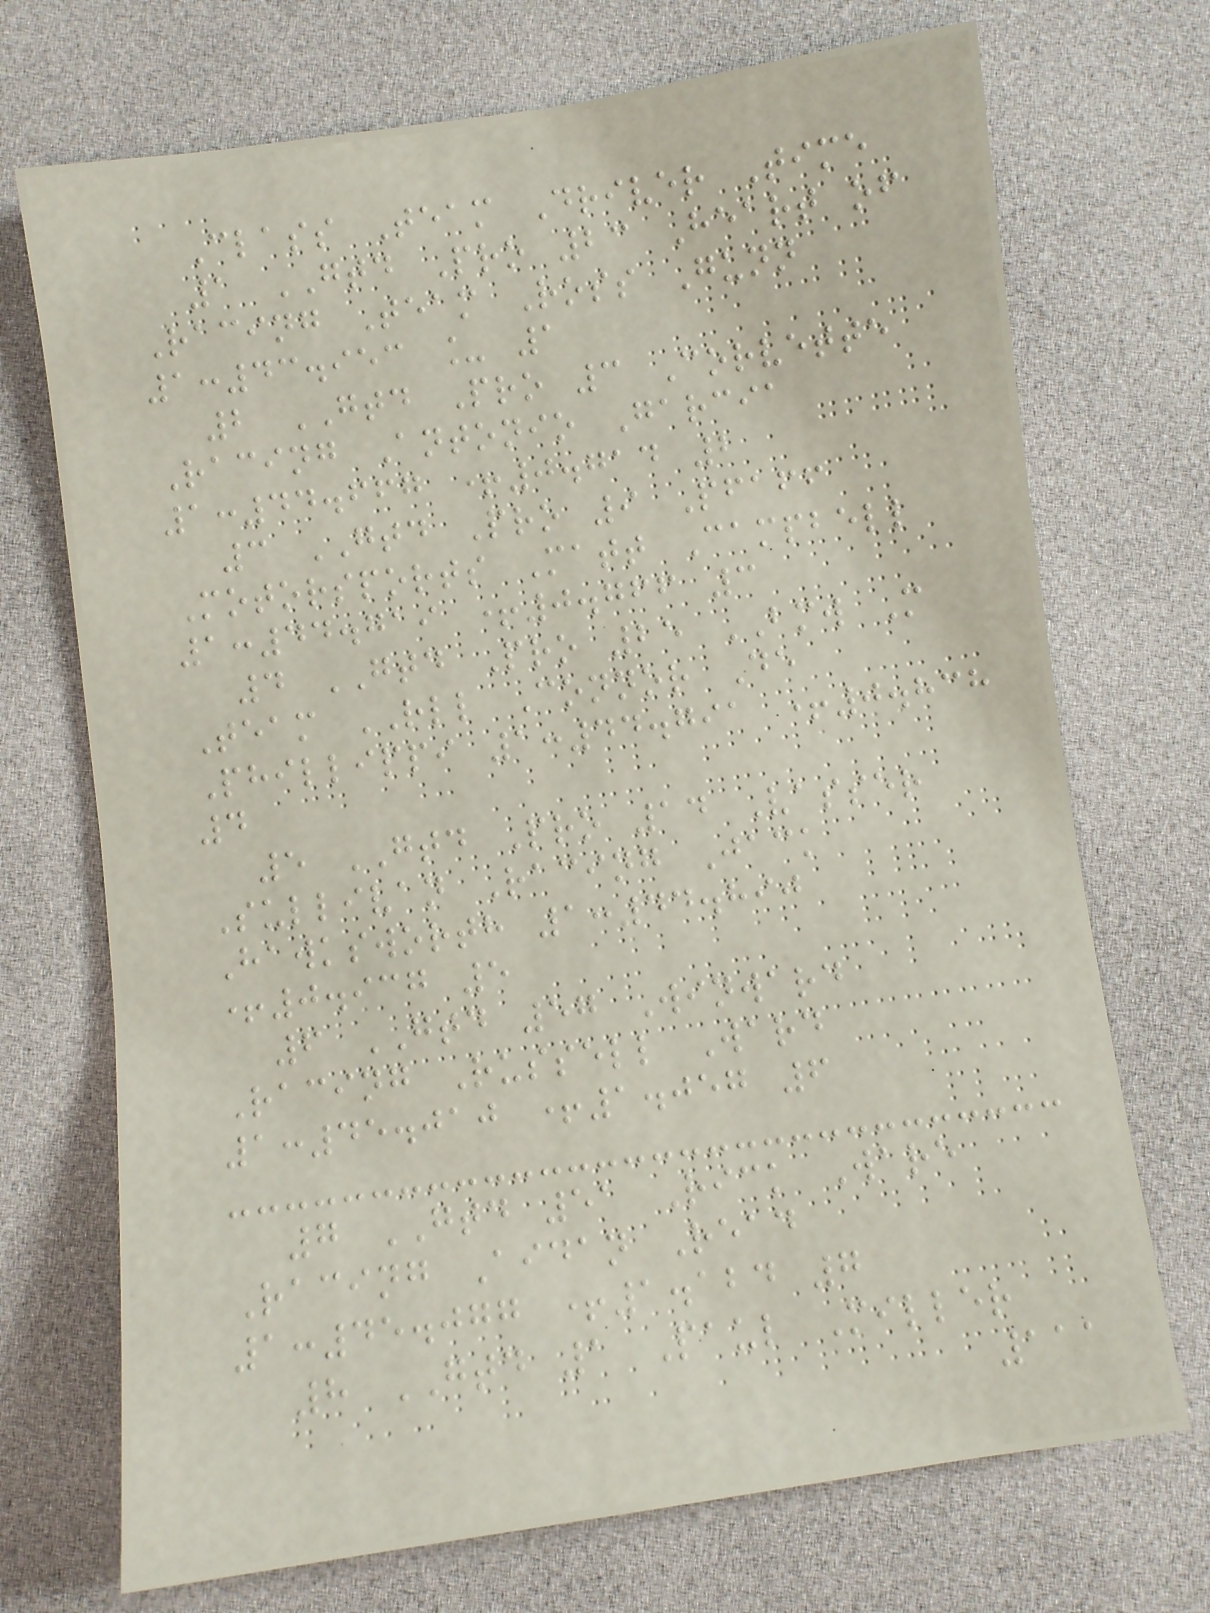Class Team Driver Time
1 GTD Pro 23 Heart of
Racing Team Ross Gunn
1:43.953 _ 1
2 GTD Pro 3 Corvette
Racing Antonio Garcia
1:44.667 +0.714 2
3 GTD Pro 9 Pfaff
Motorsports Matt Campbell
1:44.719 +0.766 3
4 GTD Pro 25 BMW M
Team RLL Connor De
Phillippi 1:44.791 +0.838
4
5 GTD Pro 14 Vasser
Sullivan Racing Jack
Hawksworth 1:44.890
+0.937 5
6 GTD 57 Winward
Racing Russell Ward
1:45.010 +1.057 6
7 GTD 51 Rick Ware
Racing Aidan Read
1:45.077 +1.124 7
8 GTD 1 Paul Miller
111
